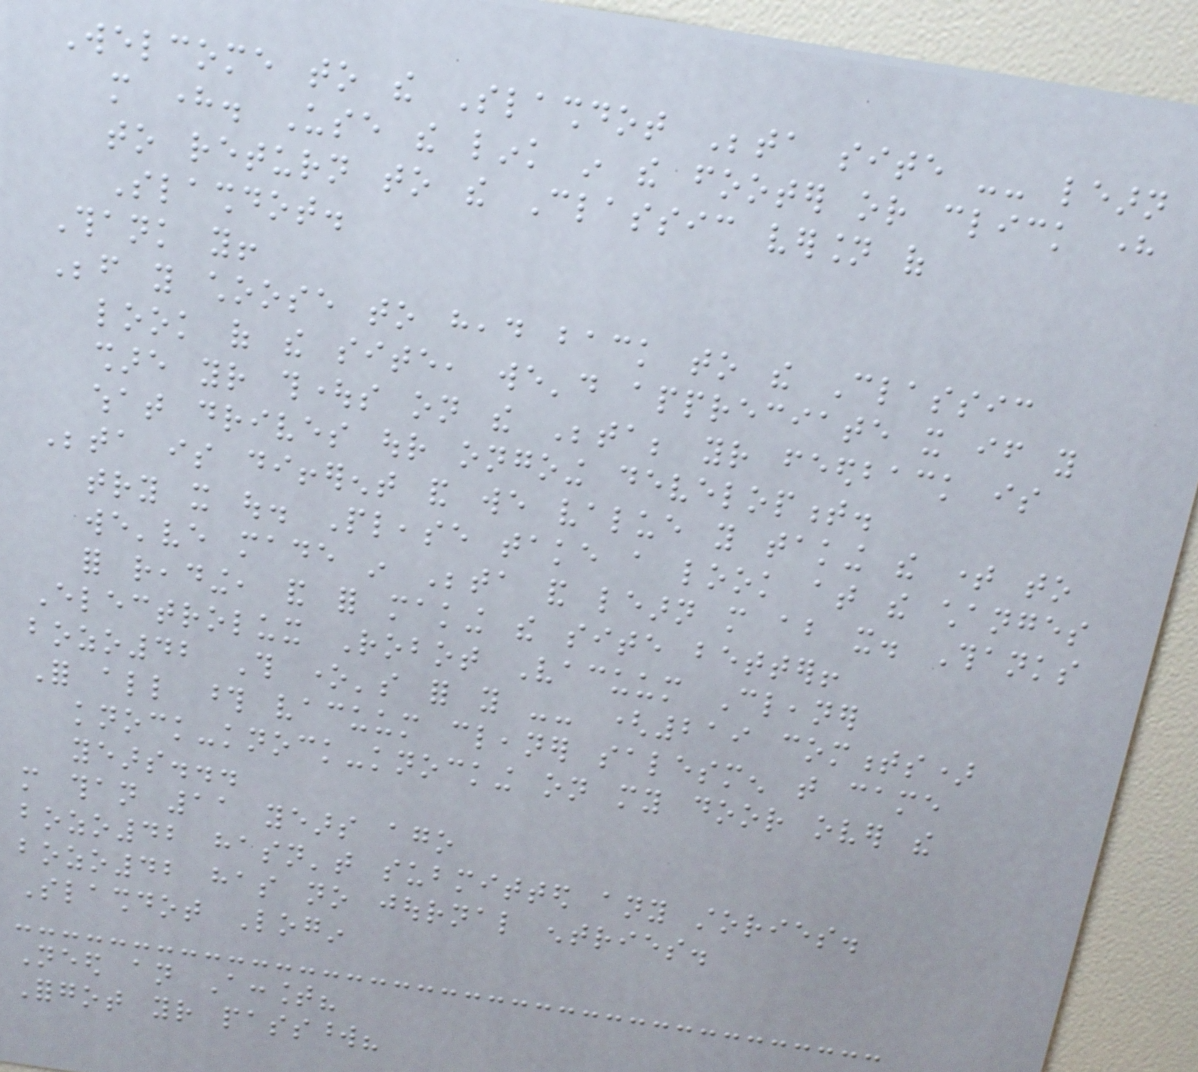Welcome to the Slashdot Beta site -- learn
more here. Use the link in the footer or click here
to return to the Classic version of
Slashdot.
Thank you!
Before you choose to head back to the Classic
look of the site, we'd appreciate it if you
share your thoughts on the Beta; your feedback is
what drives our ongoing development.
Beta is different and we value you taking the time to
try it out. Please take a look at the changes
we've made in Beta and learn more about it. Thanks
for reading, and for making the site better!
Electrolux Robot Vacuum Cleaner
bozo42 This one's for you -- (219 comments)
For all those vacuum cleaner salesmen that came
knock-knock-knocking on my door over the
years...
more than 11 years ago
bozo42 hasn't submitted any stories.
bozo42 has no journal entries.
Slashdot Login
Need an Account?
Forgot your password?
